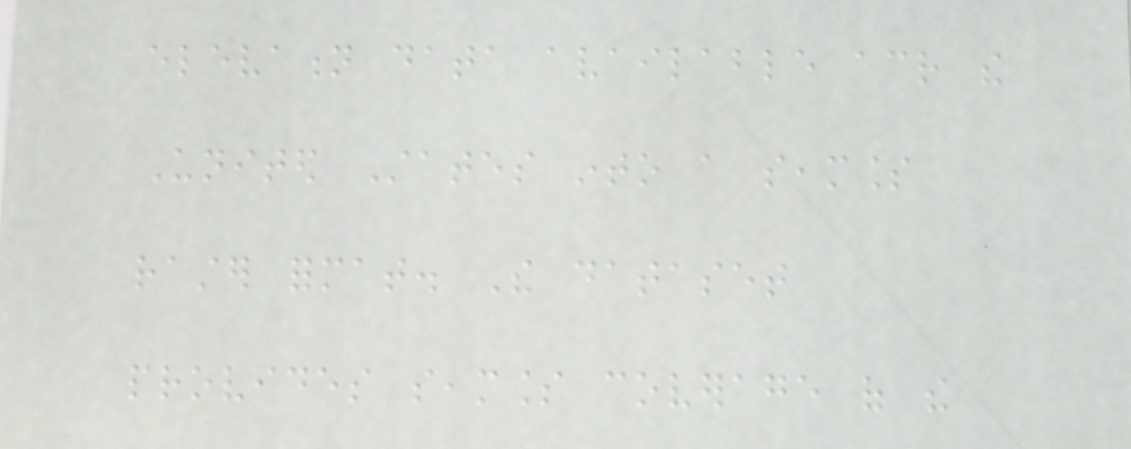elevation data available across the
United States into a seamless
raster format. The dataset
provides seamless coverage of the
